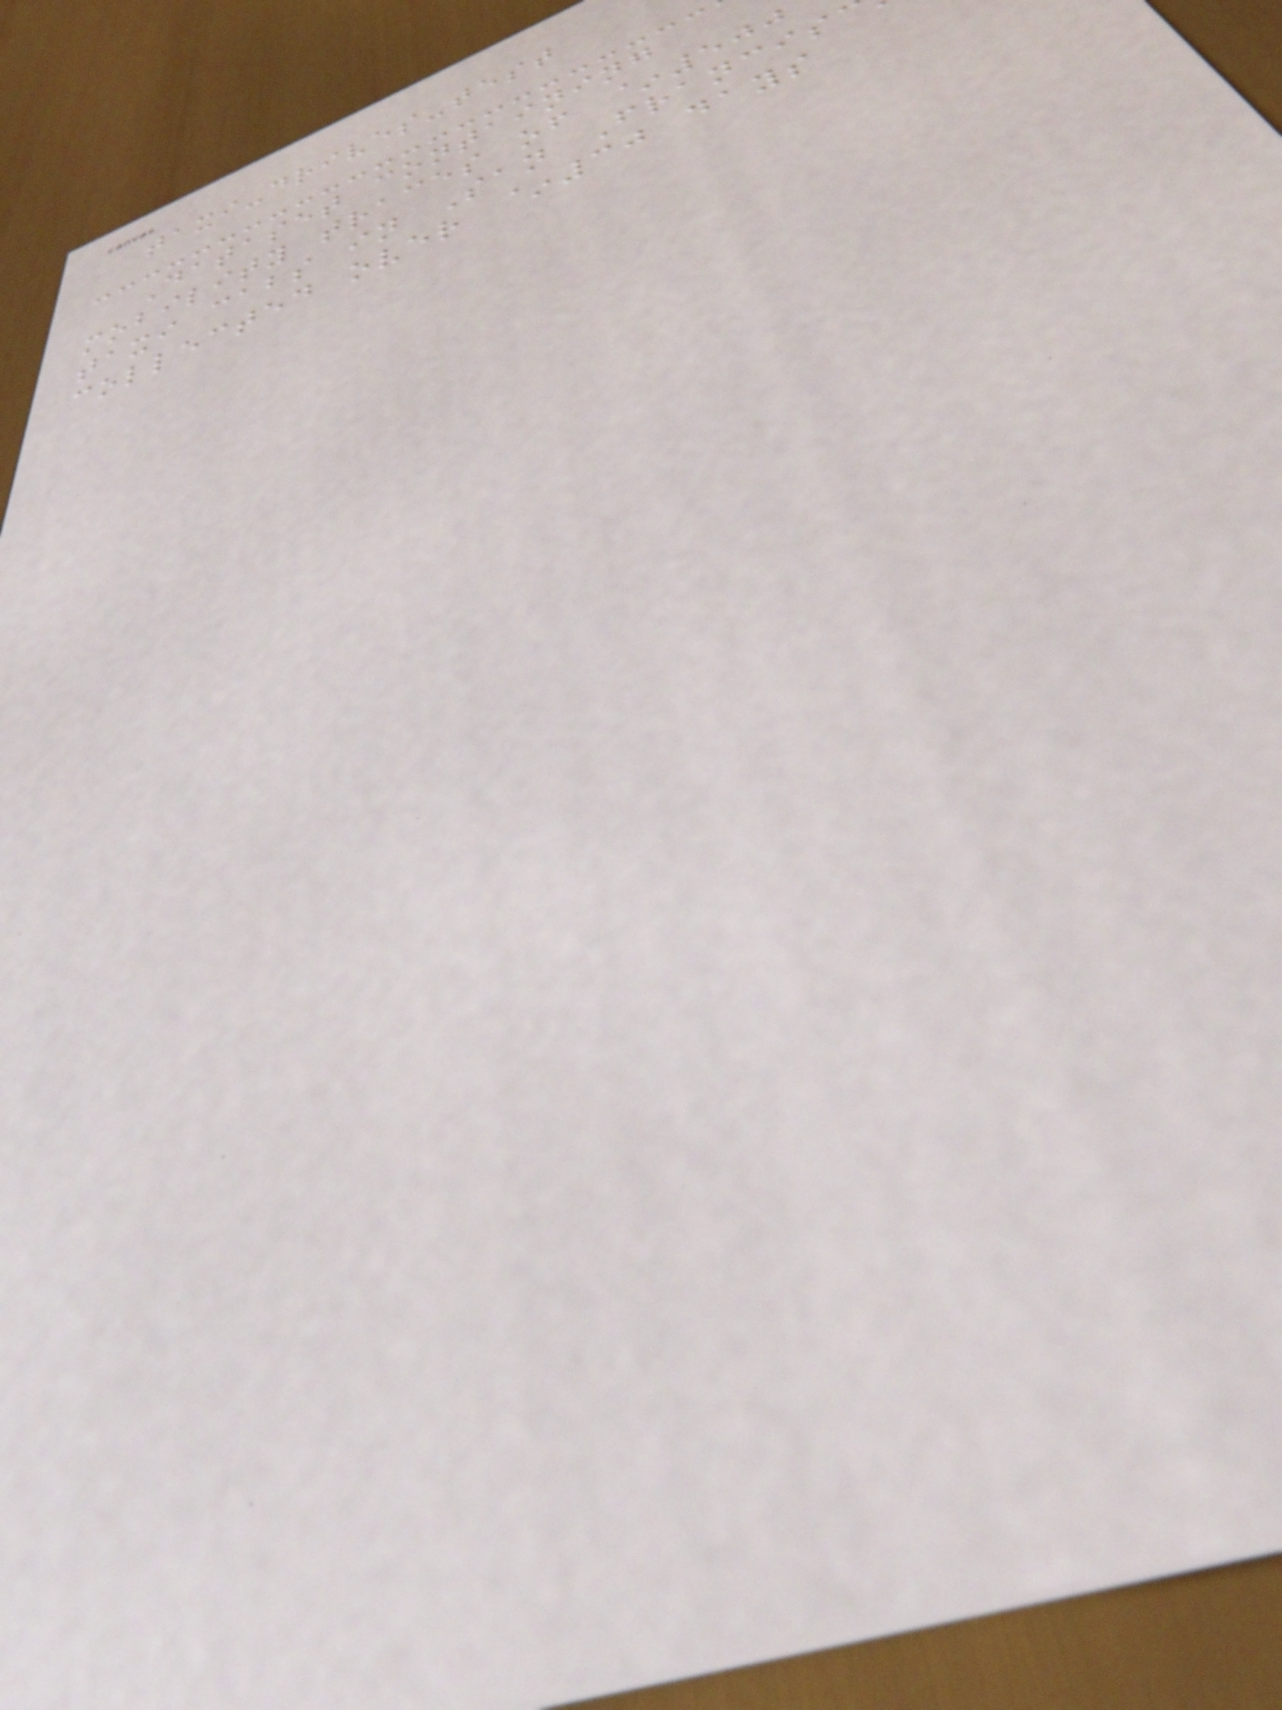taxi-drives-test
Dataset containing
mobility traces of ~500
taxi cabs in San Francis
collected over ~30 days
